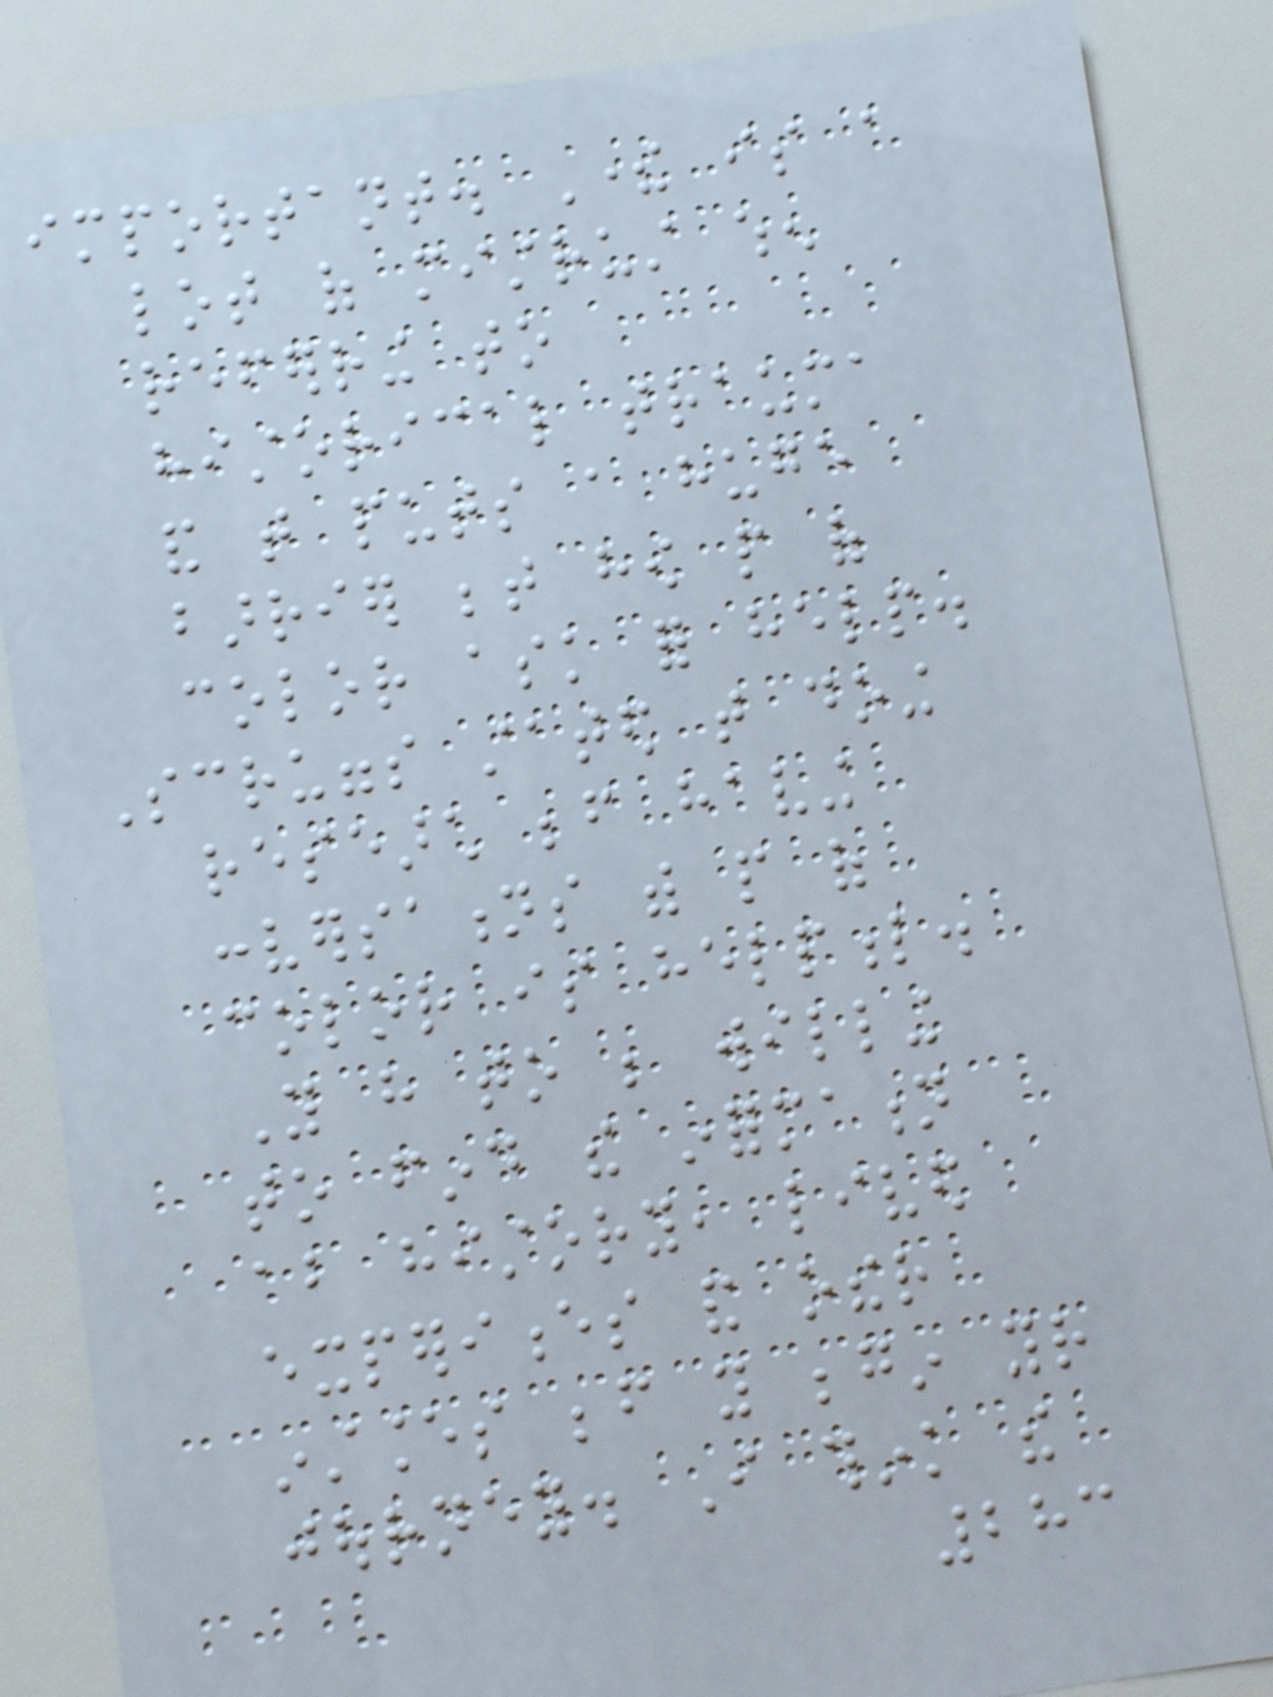important. There is a
lot of mistrust when
referring to
historical trauma
and that puts a huge
barrier between how people of
color ask for help.
Scruggs stated that doing
research before having
conversations with people of
color is helpful.
You have to be willing
to find the information
about history, lived
experiences and other
instances before you begin your
journey. I think the
283
